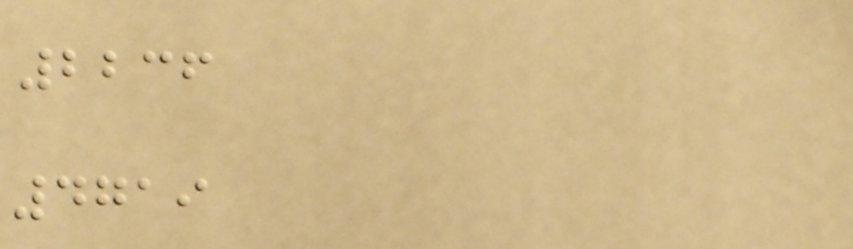2236
4719
